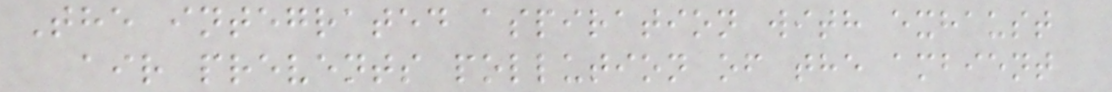The integrated aspiration with exhaust
air prevents pollution of the ambient
